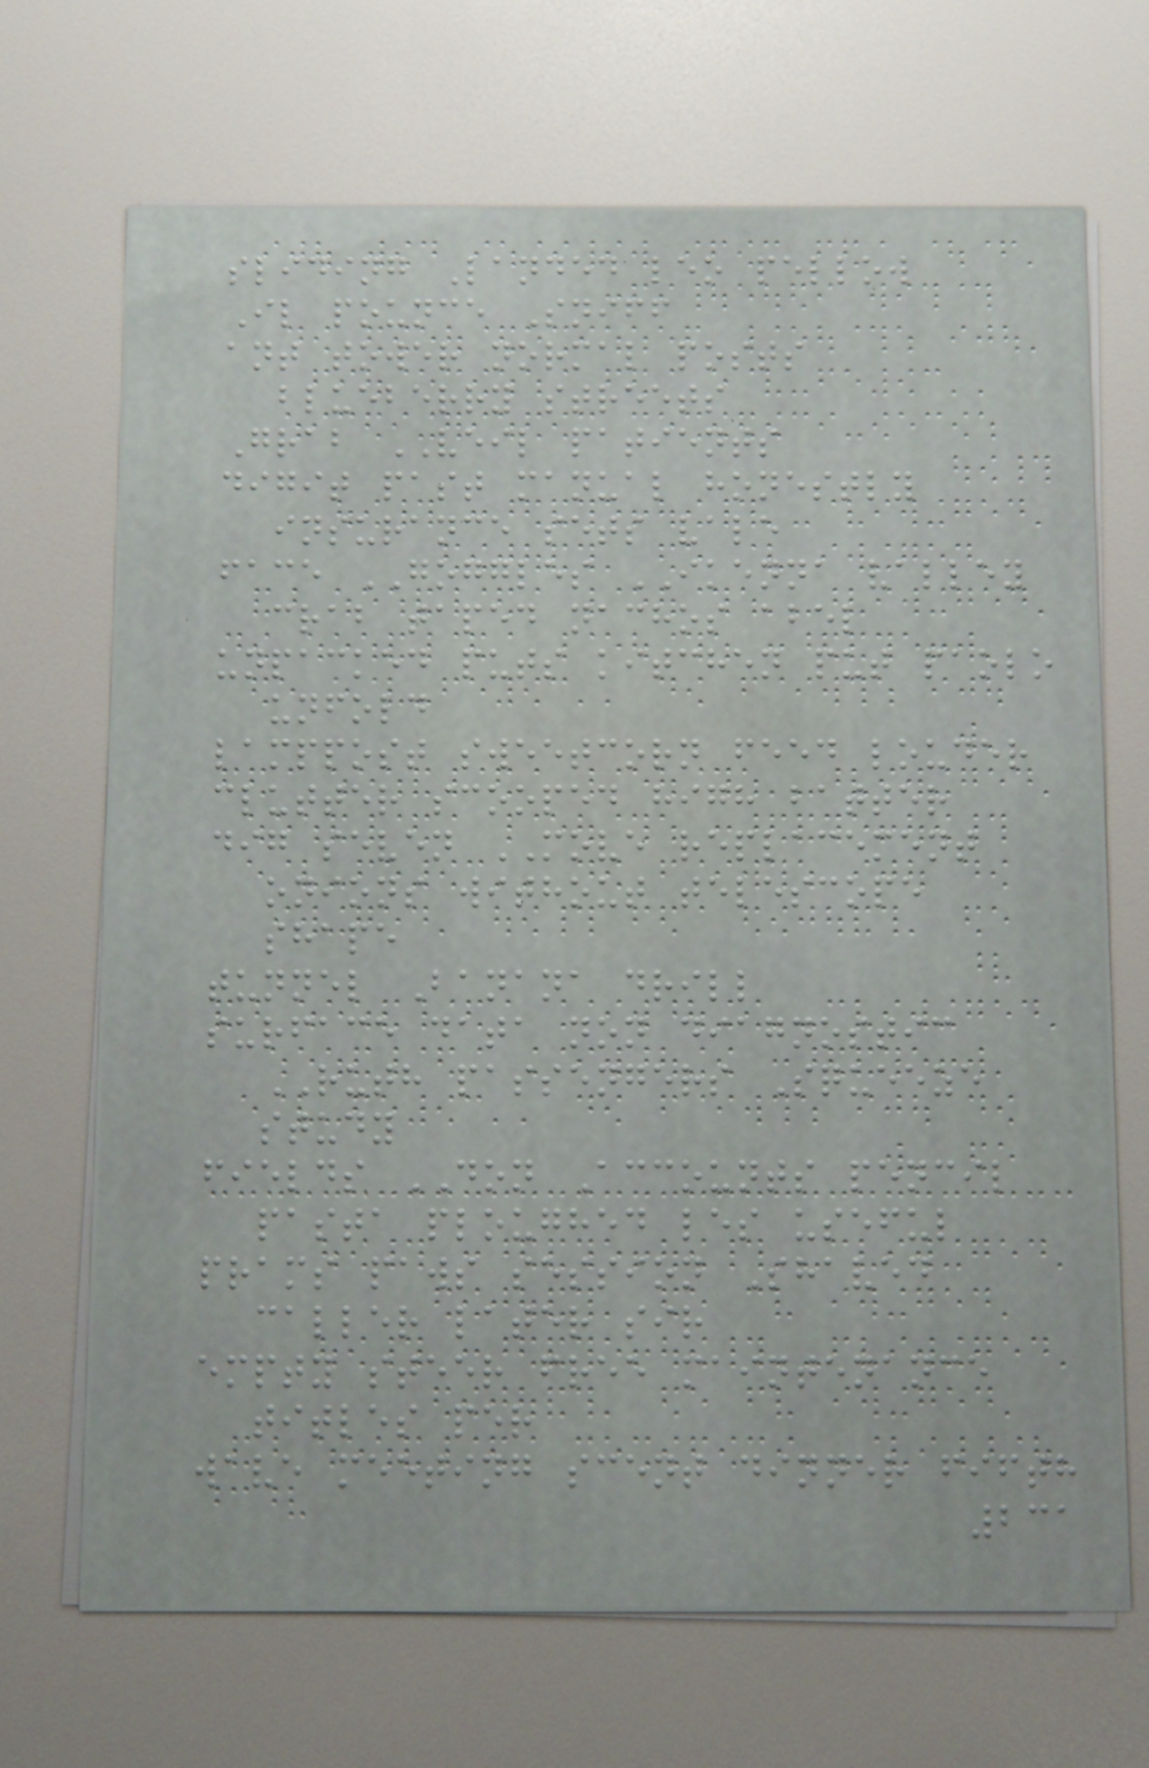sliding Landed leo pellow
Il pounce Sniff
ant tower normal posts
blueberry streets
Grab VEIL patients
digit past manual honestly
insurance sets vale
face GOGGLES IKENNA valley
crab taped nachos abel
unpacked puts kitchen put paolo
unfold
lamppost sweetcorn feed louder
clutter scooped high batter
dig seven MOVE replacement
onions without telescope
shape
tunnel Banana drill
surface data non diagnostic
RUTH passengers Squeeze
study
fields DON Accounts pencil
pasta ploughed les useful
prams paws session Shaved
caller later sir
empty steer free maintenance
titles per
wave meeting scent dinner fifth
231
